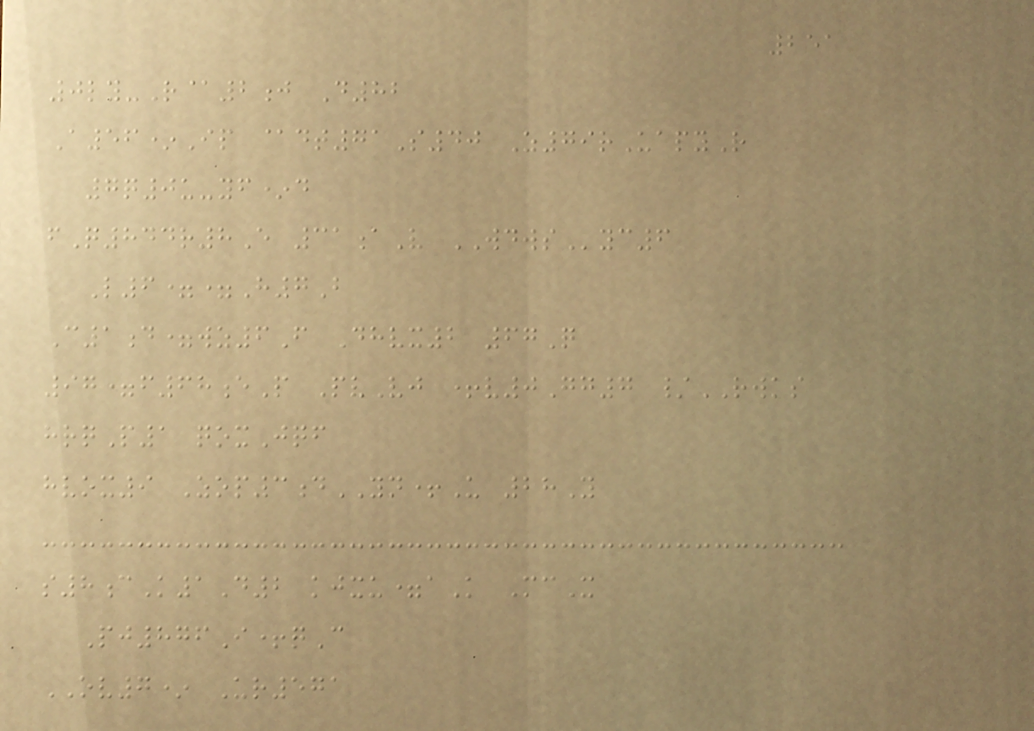251
0ly-R@2j D82
A56*Ip @dt71S40 Z79rUapyR
7q0u-yf*d
fQ844r8E 31aV WDWSyc6
L6==H7B
C1d=wz6F Dhvx2 67Q
97=f68eP PvVj +v0Gg7 /RWKS
hrqP1 qoxJqf
hvox9 Zop3dYN+U 28Y
s8cK1D2 kjxu=aK McX
Pj876I+qC
OV7* Ur571
